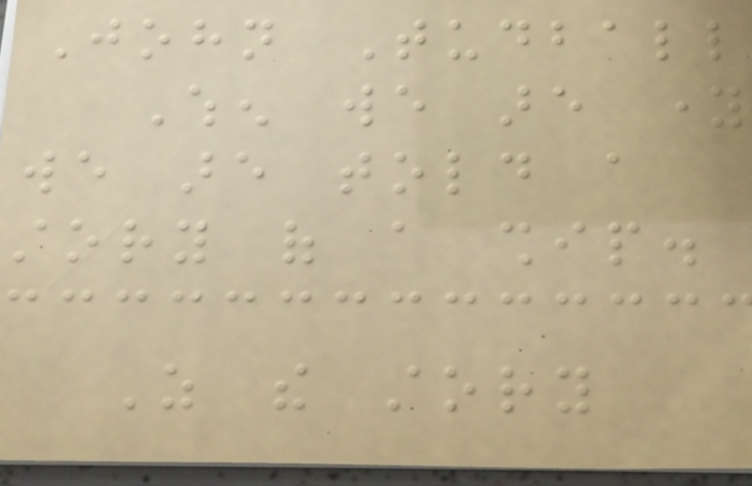John Tudball
When we are young
we are told a
story of a ship.
As the story
